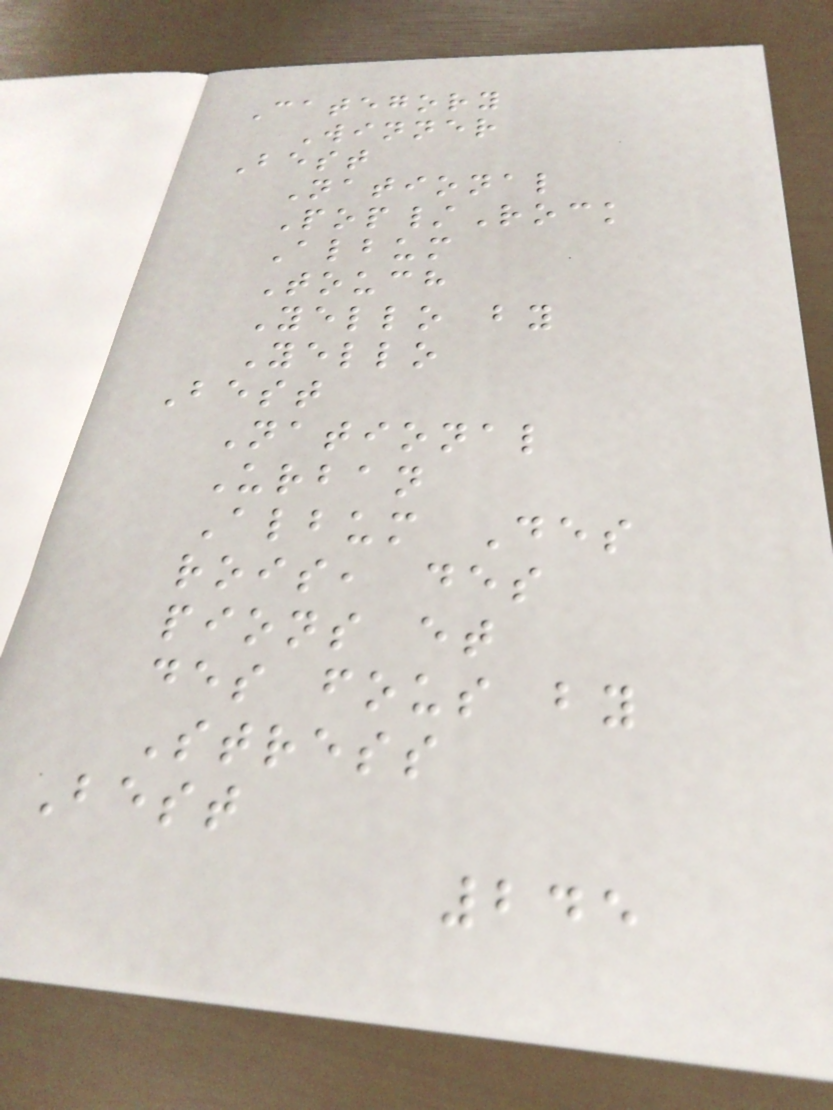Category
Winner
Best
National
Pop/Rock
Album
Touch
Yello by
Yello
Best
National
Urban
Album Des
rois, des
pions et
des fous by
Stress
Best
245
